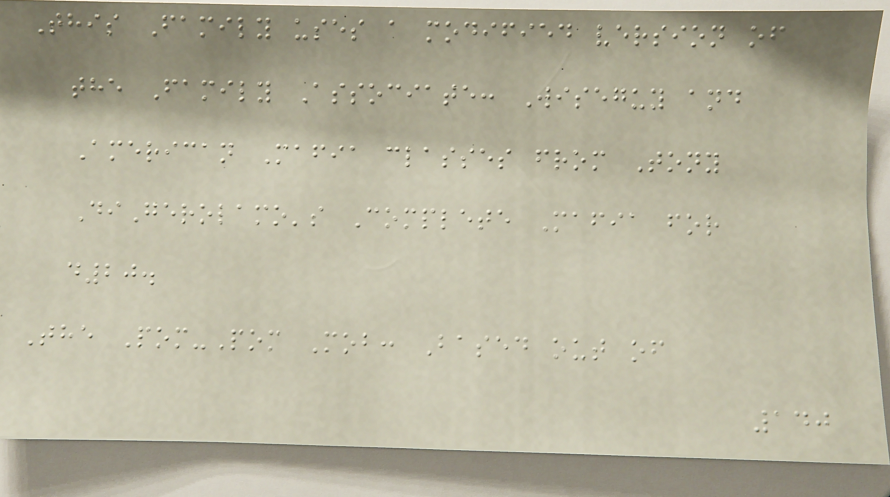This Family uses a modified version of
the Family Associate: Wiseguy and
American Mafia classes from Tony
DiGerolamo's Complete Mafia for
d20.
The Pom-Pom Mob: Based out of
140
